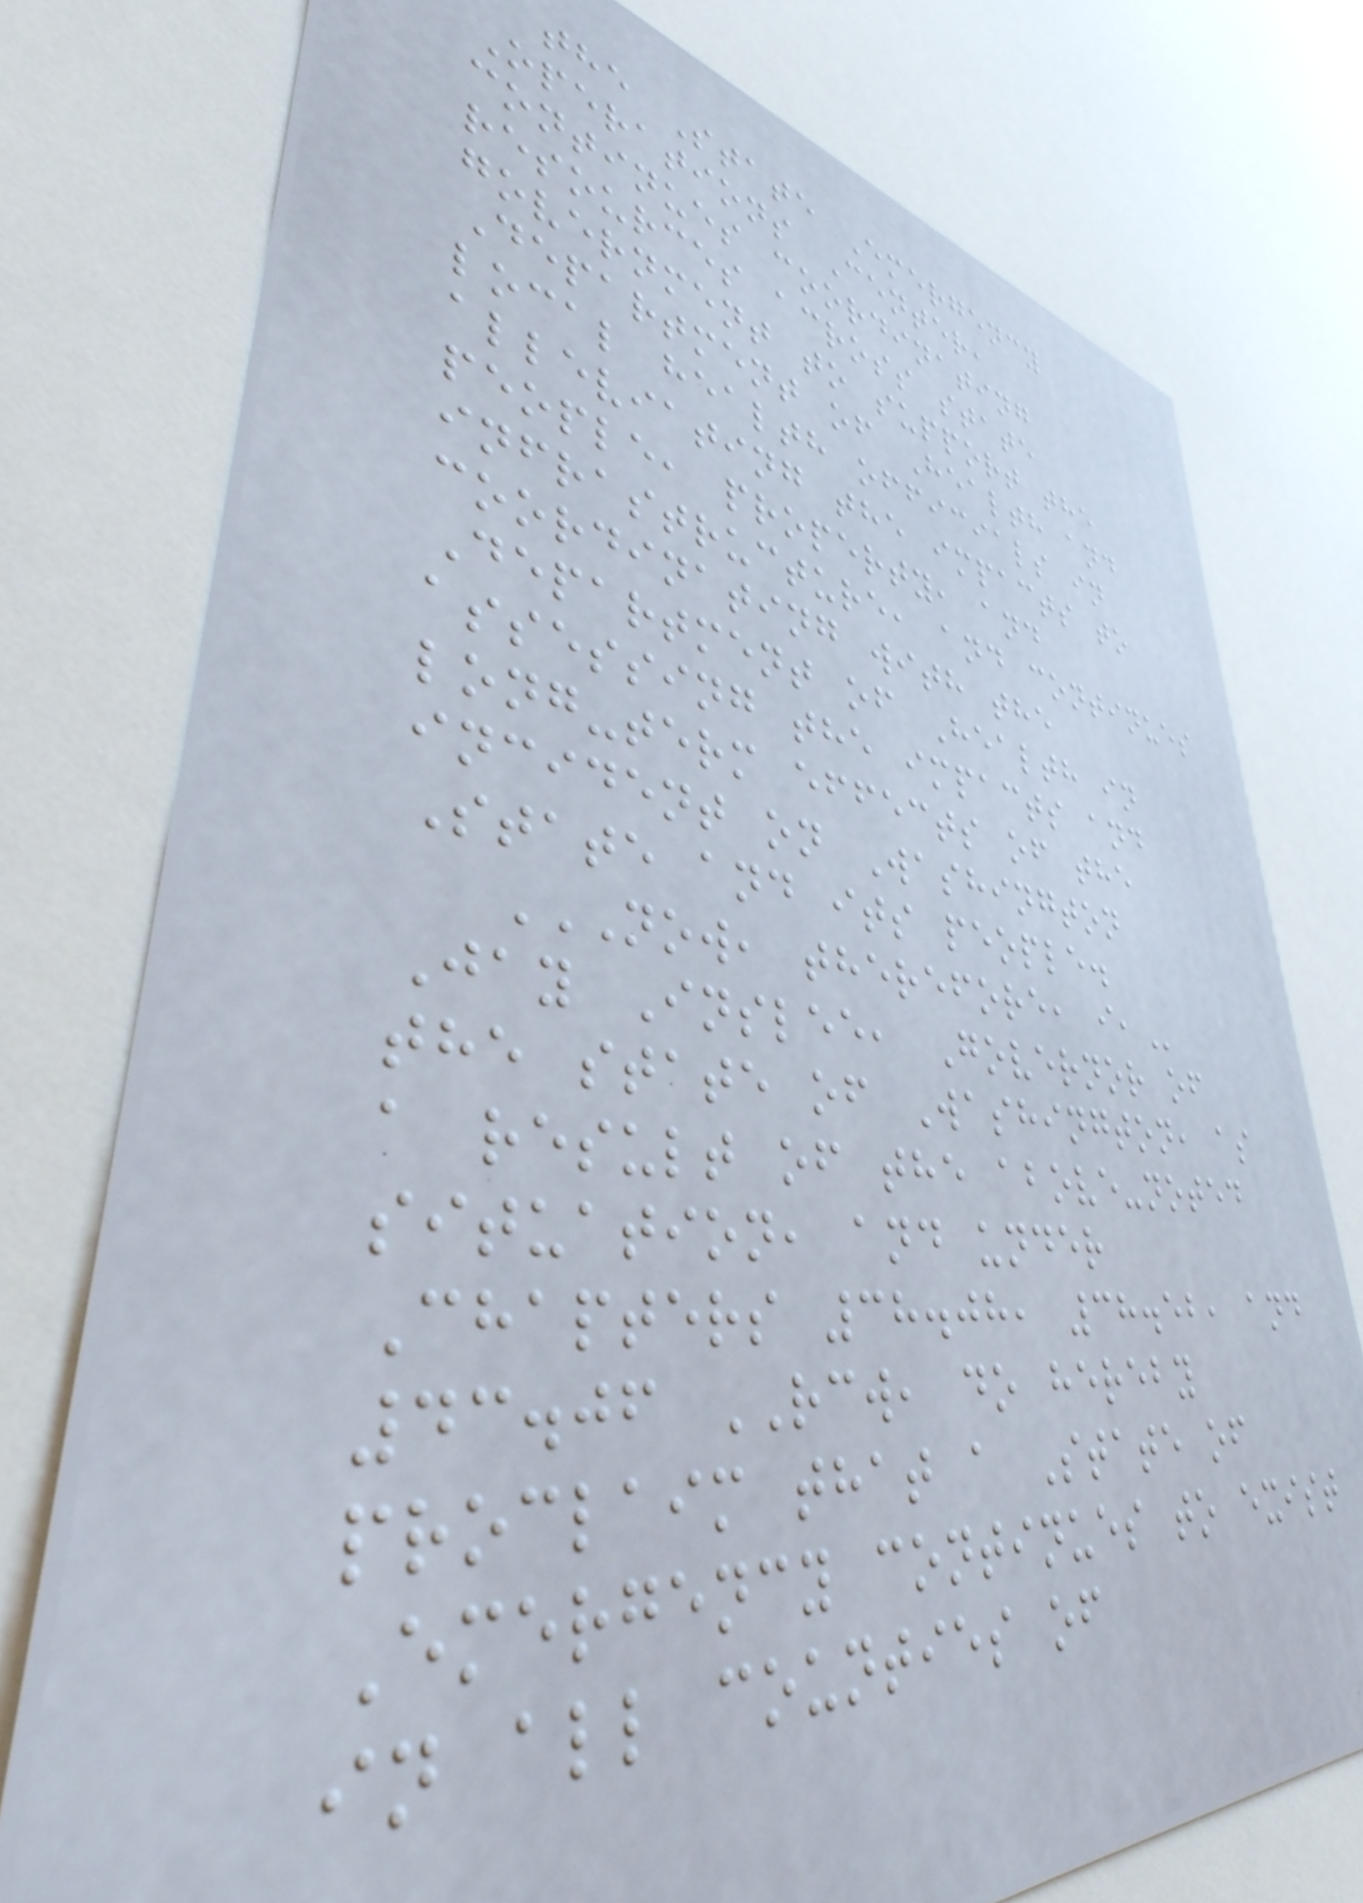the State Emergency
Operations Center,
continues coordinating
resources across state
government to support the
Department of Health and
local health officials in
alleviating the impacts to
people, property, and
infrastructure, and continues
coordinating with the
Department of Health in
assessing the impacts and
long-term effects of the
incident on Washington
State and its people.
NOW, THEREFORE, I,
Jay Inslee, Governor of
the state of Washington, as
a result of the above-noted
situation, and under
Chapters 38.08, 38.52, and
43.06 RCW, do hereby
proclaim that a State of
Emergency continues to exist
in all counties of
